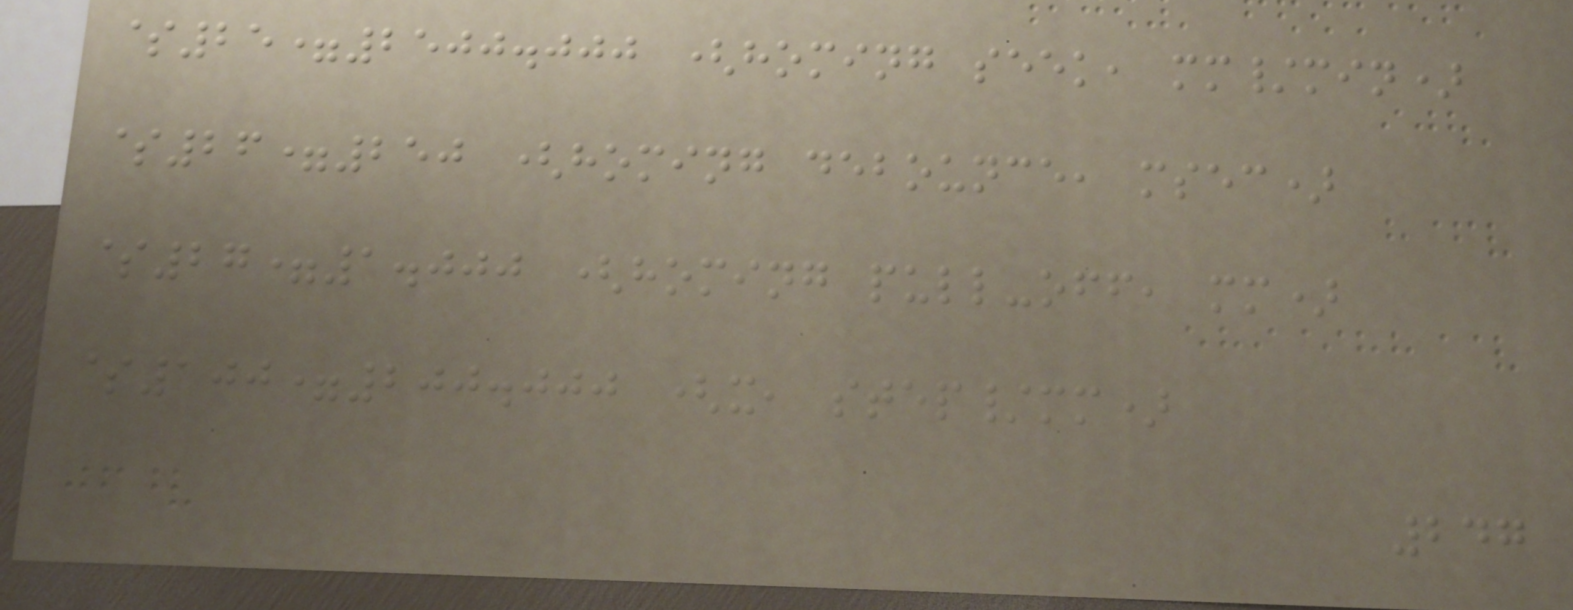$25=2500.000 (homing seek, mm/min)
$26=250 (homing debounce, msec)
$27=1.000 (homing pull-off, mm)
$100=200.000 (x, step/mm)
247
